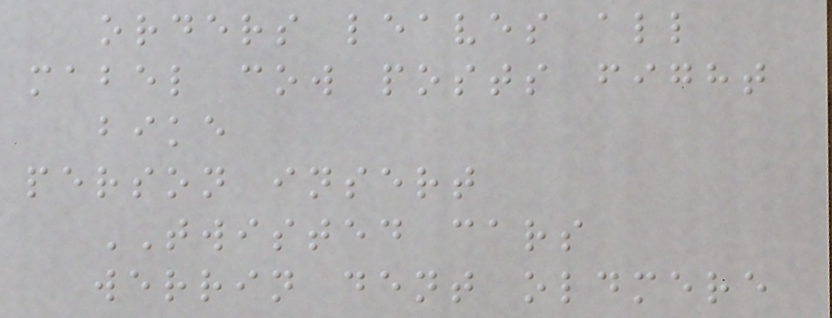orders leaves all
mabel cow posts fight
bike
person insert
TWISTED cars
werrin dent oldmere
